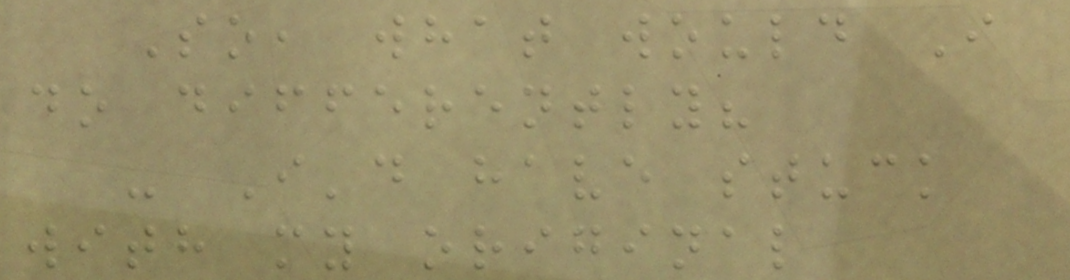So, what would I
do differently?
- I'd have stuck
with my original
